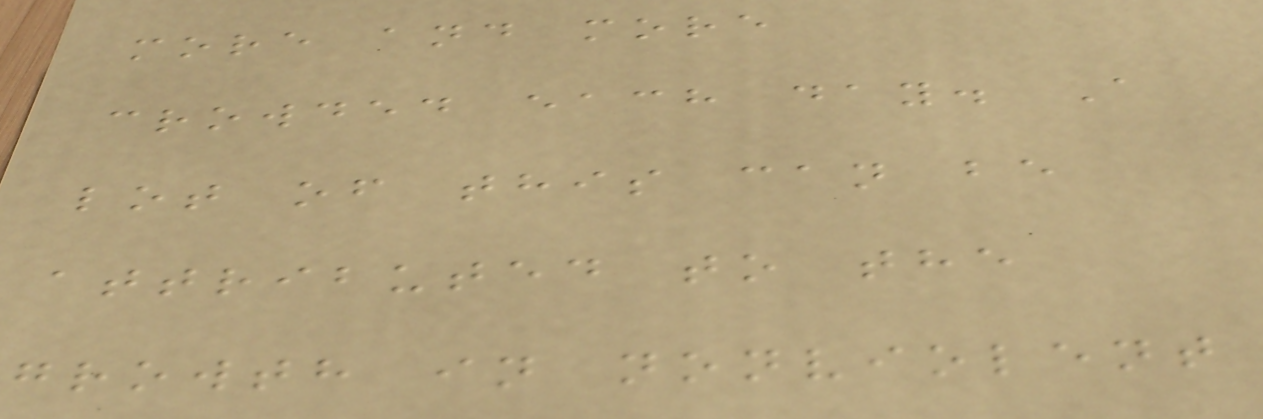more and more
crowded each day. A
lot of this can be
attributed to the
growth in nonviolent
